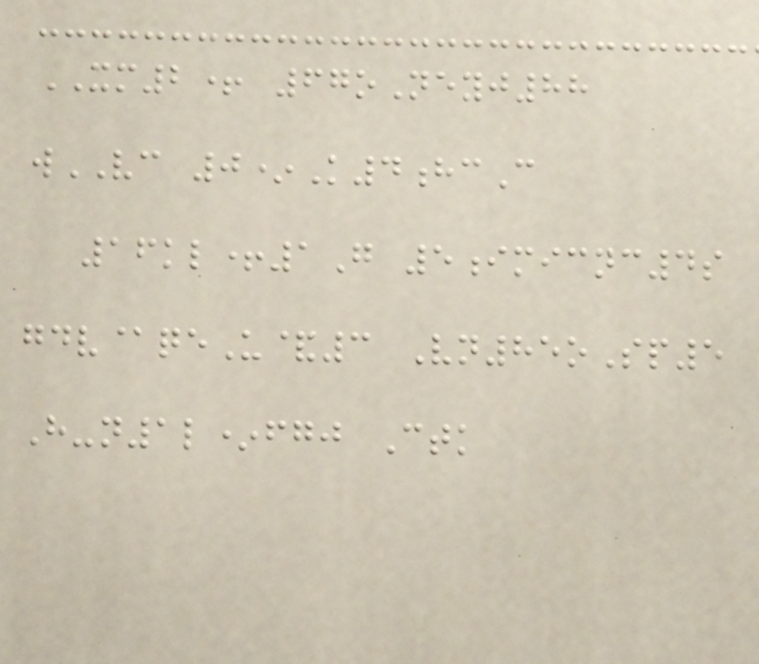XM2+ 67oNeyj88
wVC 0*K4hcC
16kl+1G 5imicnc4s
gdv@qeU&3 Vn85oSp5
H-n1l*fgj Ctk
